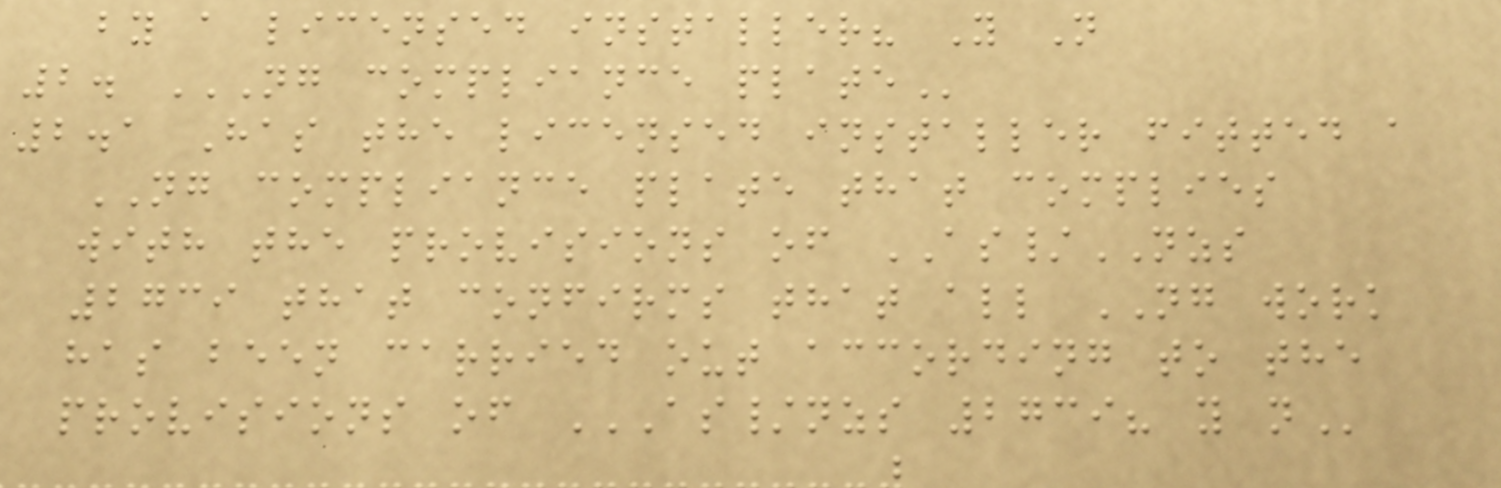by a licensed installer? Y N
2. NG COMPLIANCE PLATE
2.1 Has the licensed installer fitted a
NG compliance plate that complies
with the provisions of AS/NZS
2739 that confirms that all NG work
has been carried out according to the
provisions of AS/NZS 2739? Y N
